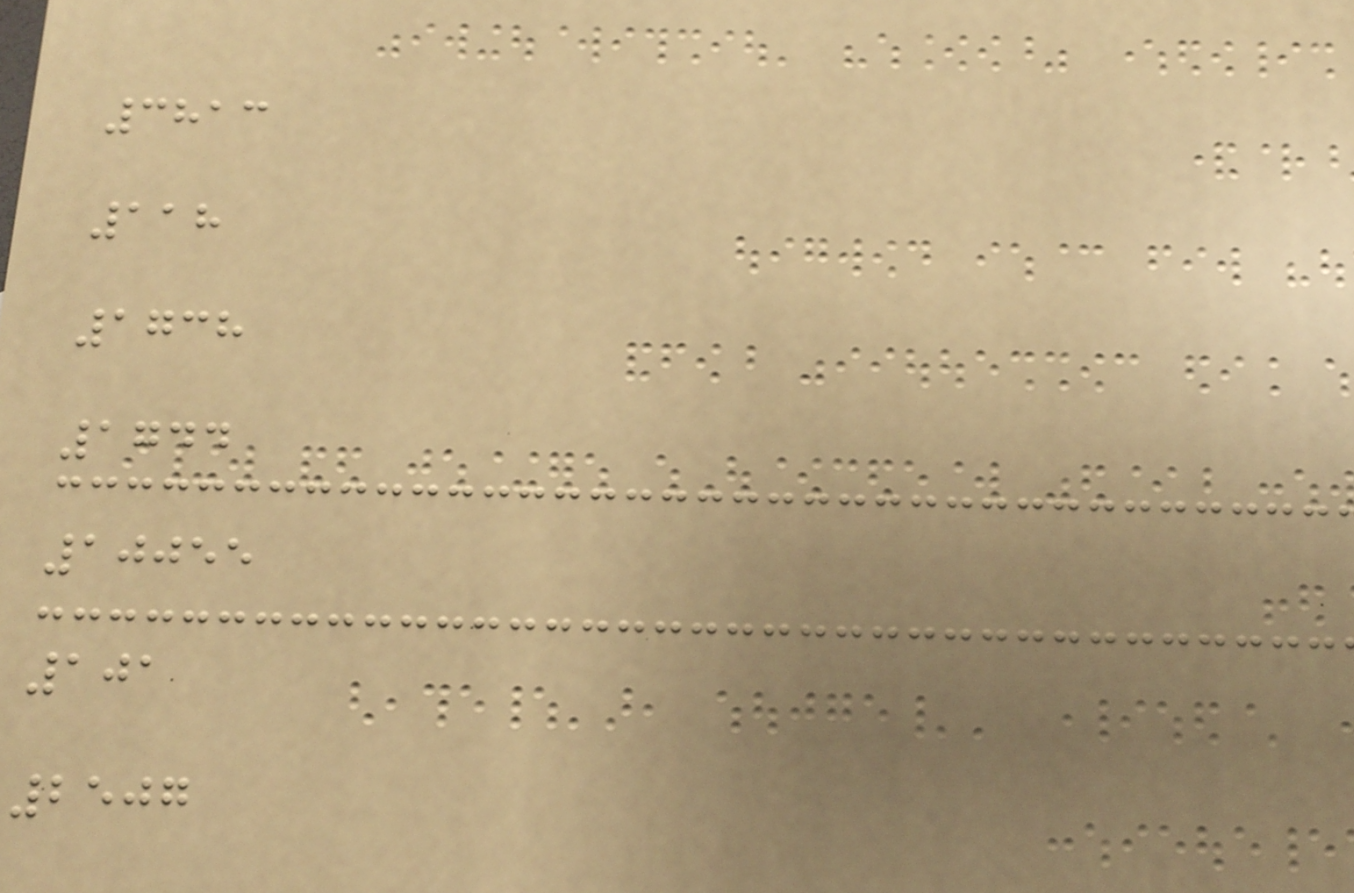3813
118
1738
1744
10055
101
2507
